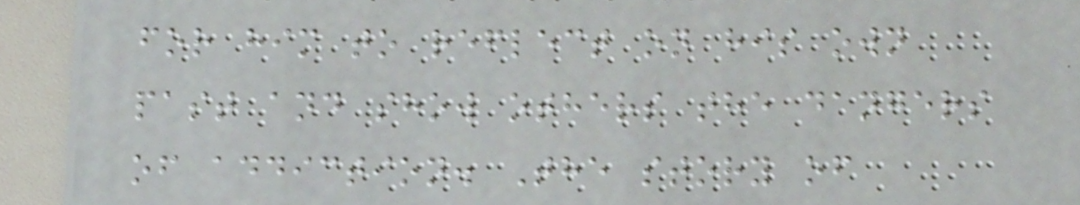for him to reflect on his own
past and show others the dangers
of addiction. The story of
